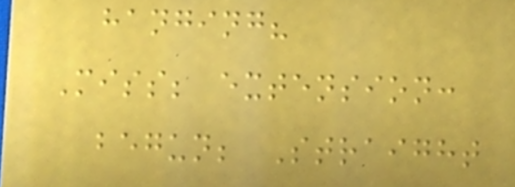hanging?
Miss; extension:
begun; Straight
